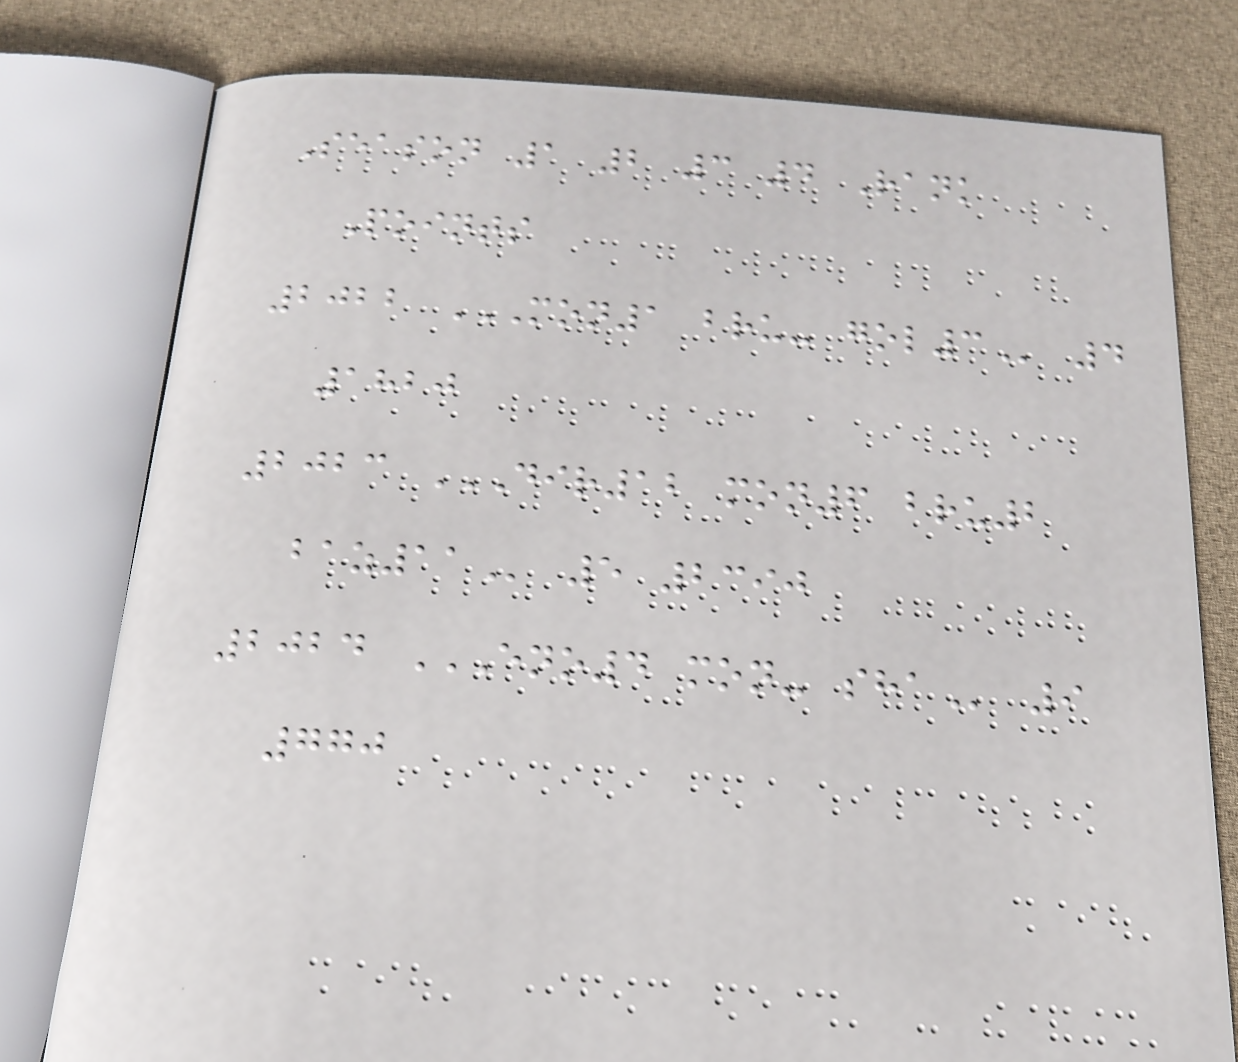Season 1 2 3 4 Rank
Points
2022 MON1 BRU- GOL3 4
1820
2023 DIR12 MON6 BRU2
BAZ11 5 2390
2024 ENO4 MON- SHA 9
770
